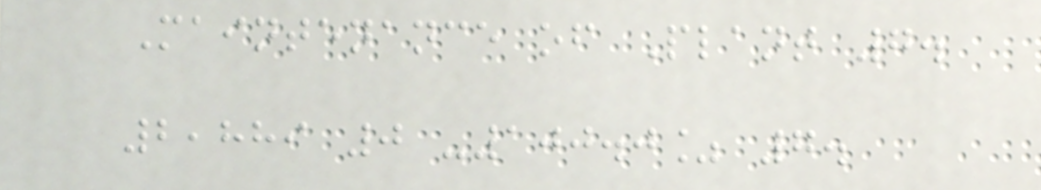Maintenance of Plant 7.
2,889 0 -100.0% 7.
